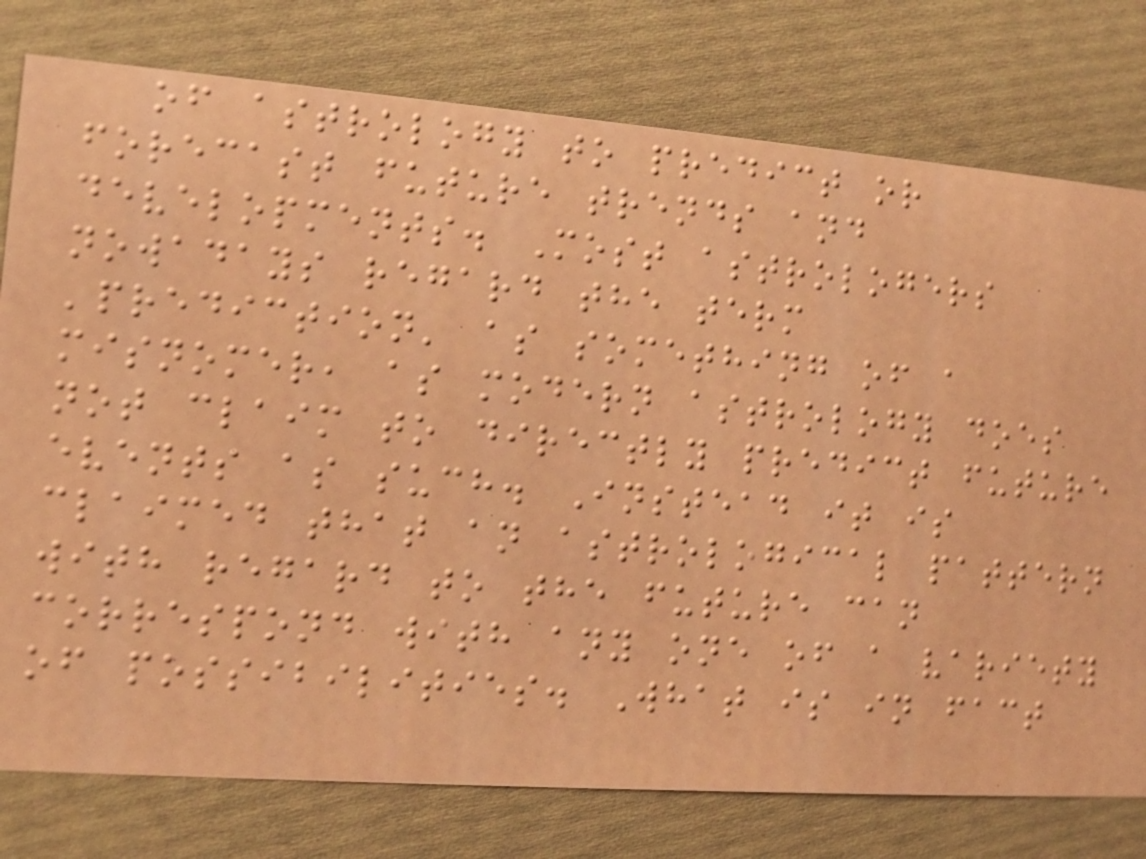of astrology to predict or
forecast future trends and
developments. Most astrologers
nowadays regard the term
'prediction' as something of a
misnomer, as modern astrology does
not claim to directly predict future
events as such. Instead it is
claimed that an astrological pattern
with regard to the future can
correspond with any one of a variety
of possibilities. What is in fact
